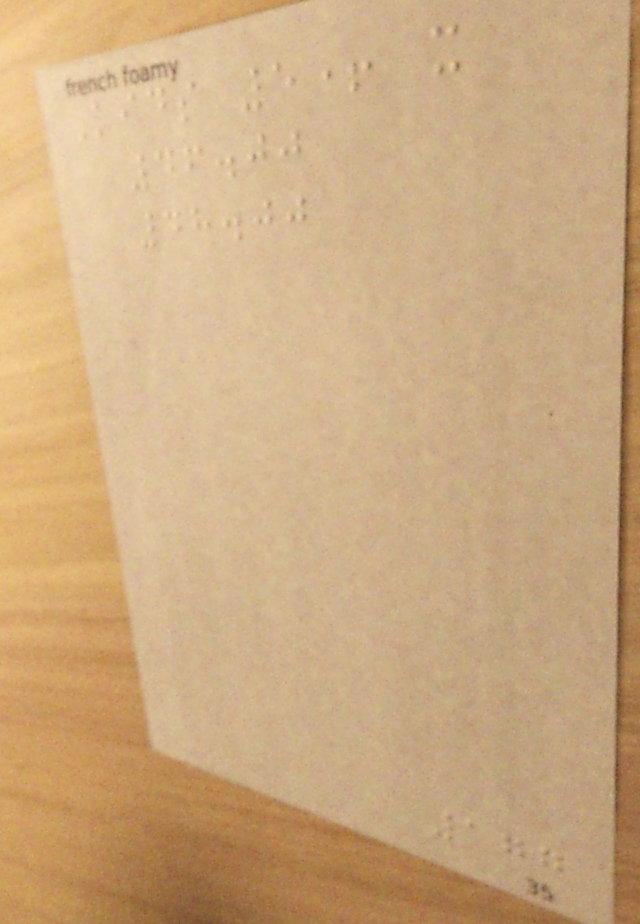Kids 5+ x
46.00
48.00
177
